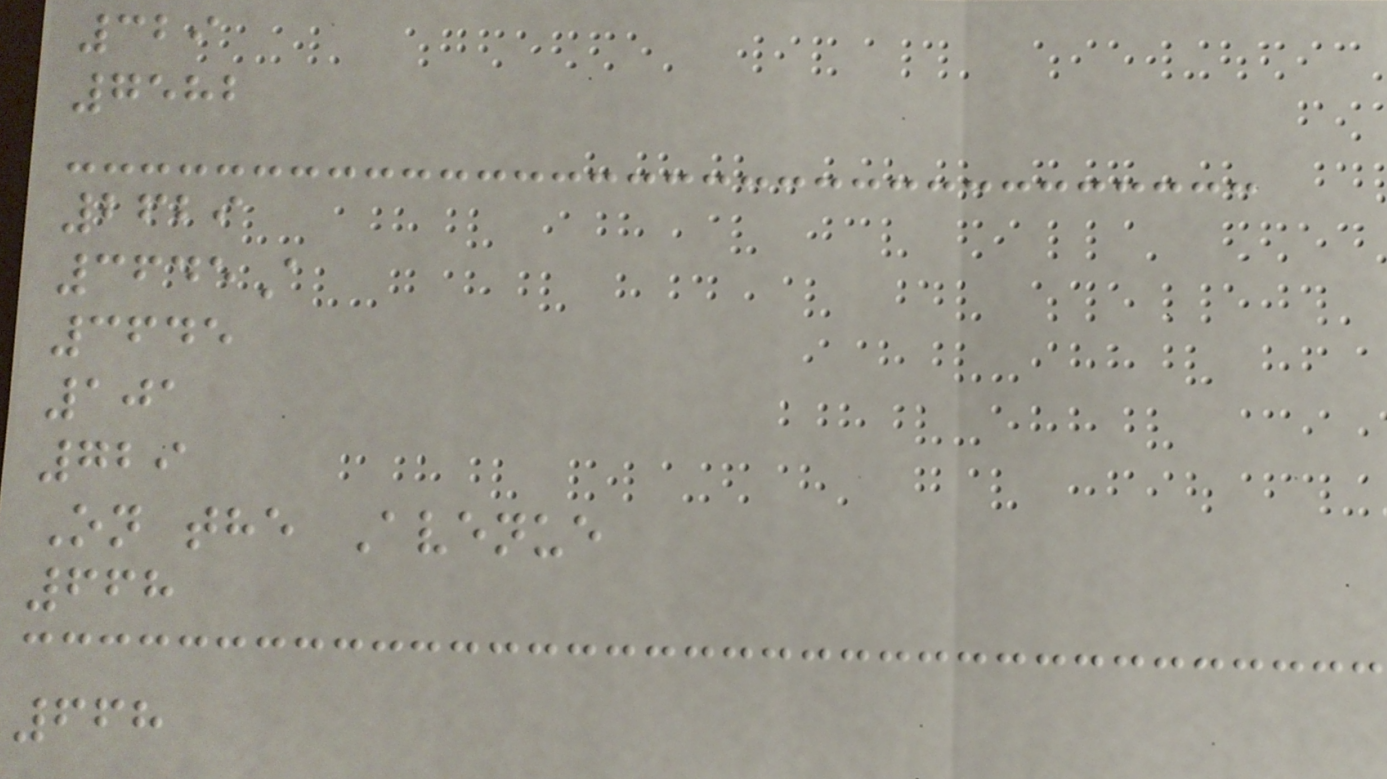329
7582
2629
3645A
3645
101
729
On the Avenue
668
668
